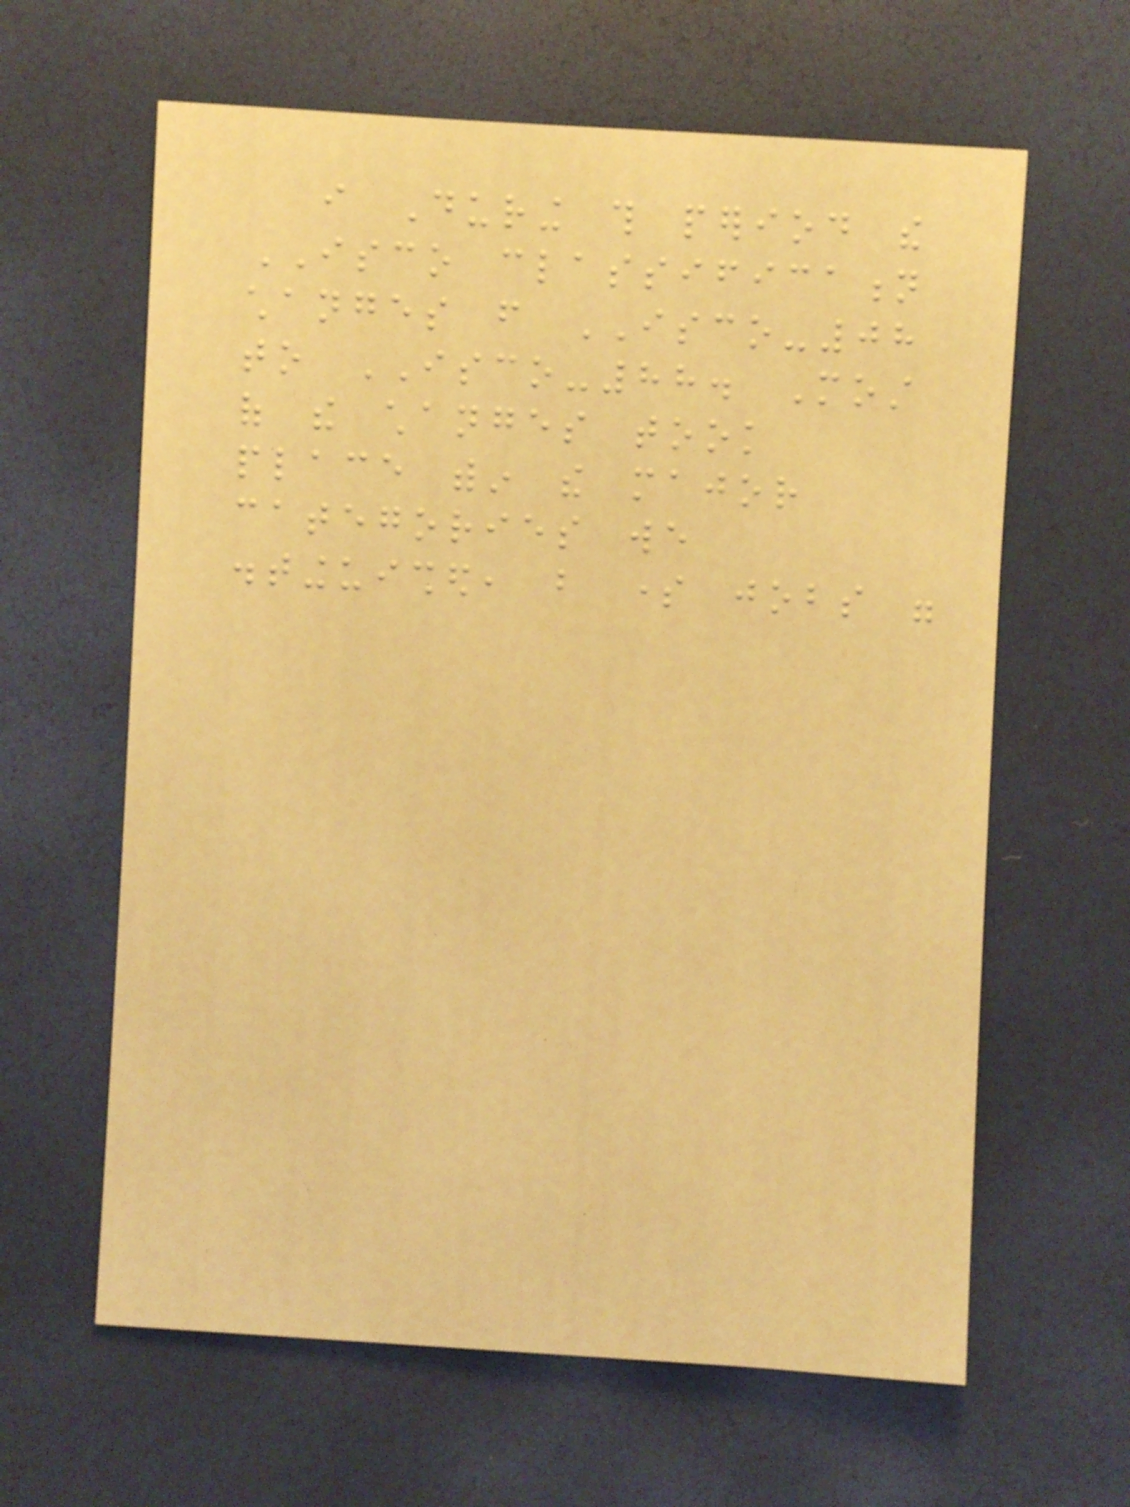i During this period the
ISCO classification
changes from ISCO-08
to ISCO-88. Most
of the changes took
place within the major
categories we
distinguished, but some jobs were
